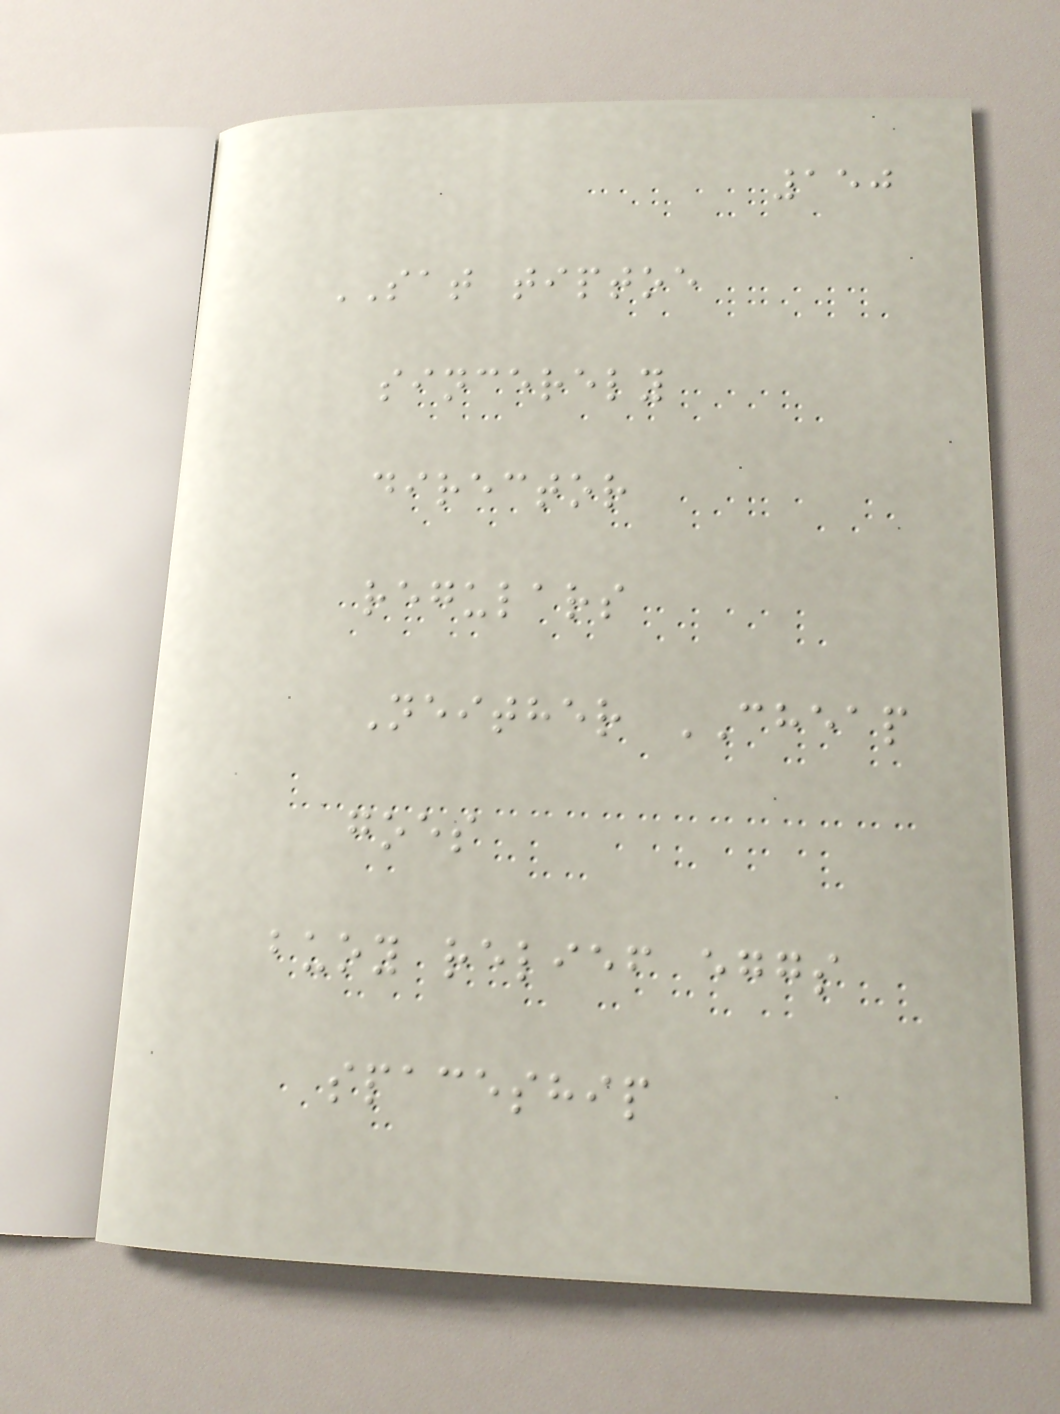150
SAT tiptoe
sincerely
director
regulars
Neither CHEAP
goes
buoy relief eggs
spaceship
